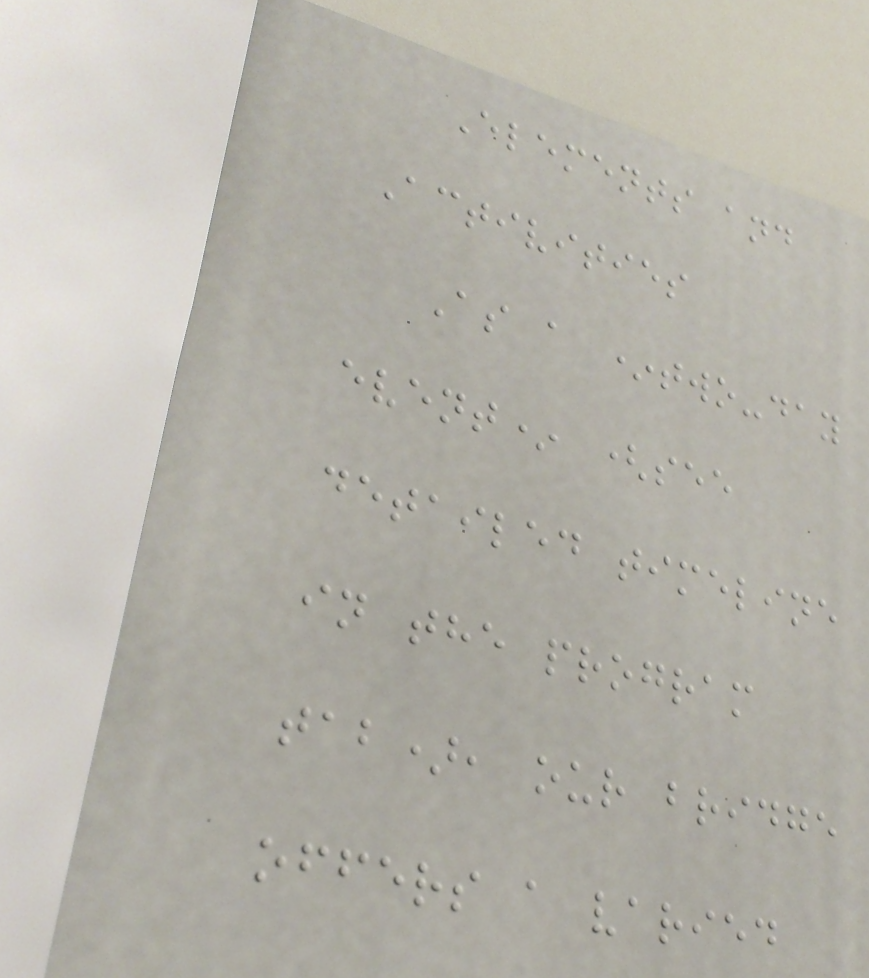Elements and
Activities
As a *two-day
event* (see
detailed timeline
in the program
tab), our bridge
offers a varied
